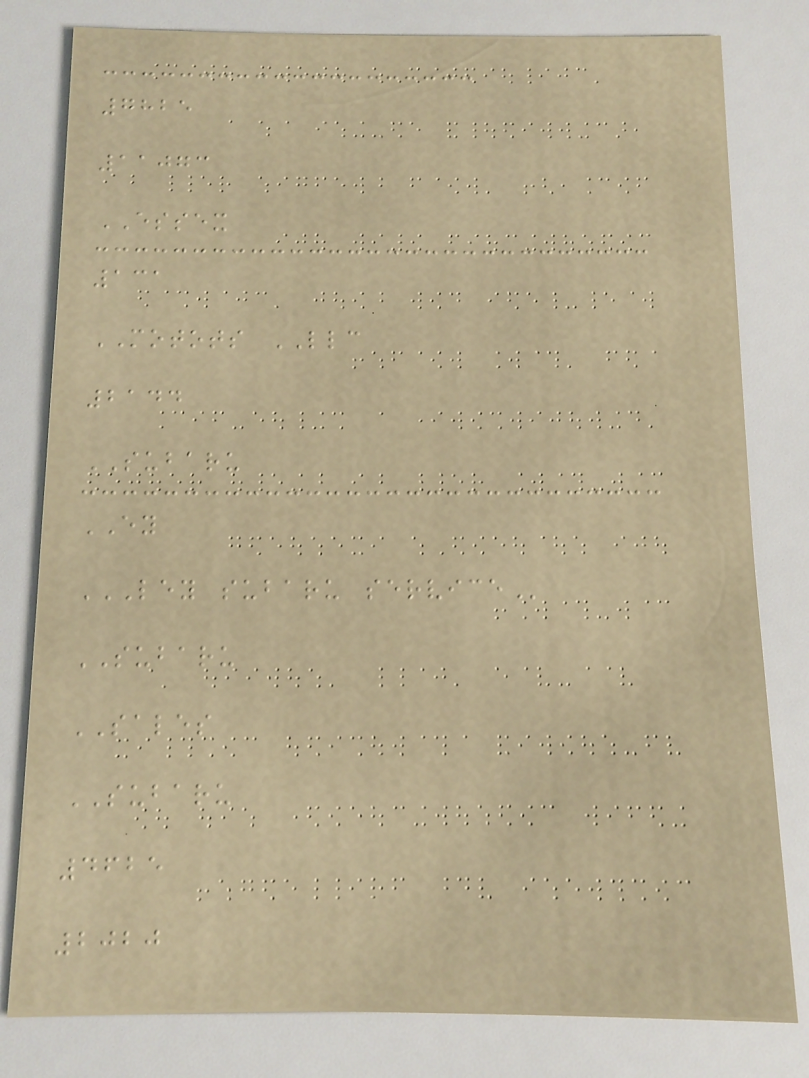7825
11073
ESSEX
131
MOTOTS LLC
2144
SUBARU
EY
LEY SUBARU SERVICE
SUBARU
SALES
SUBARU
4625
2020
